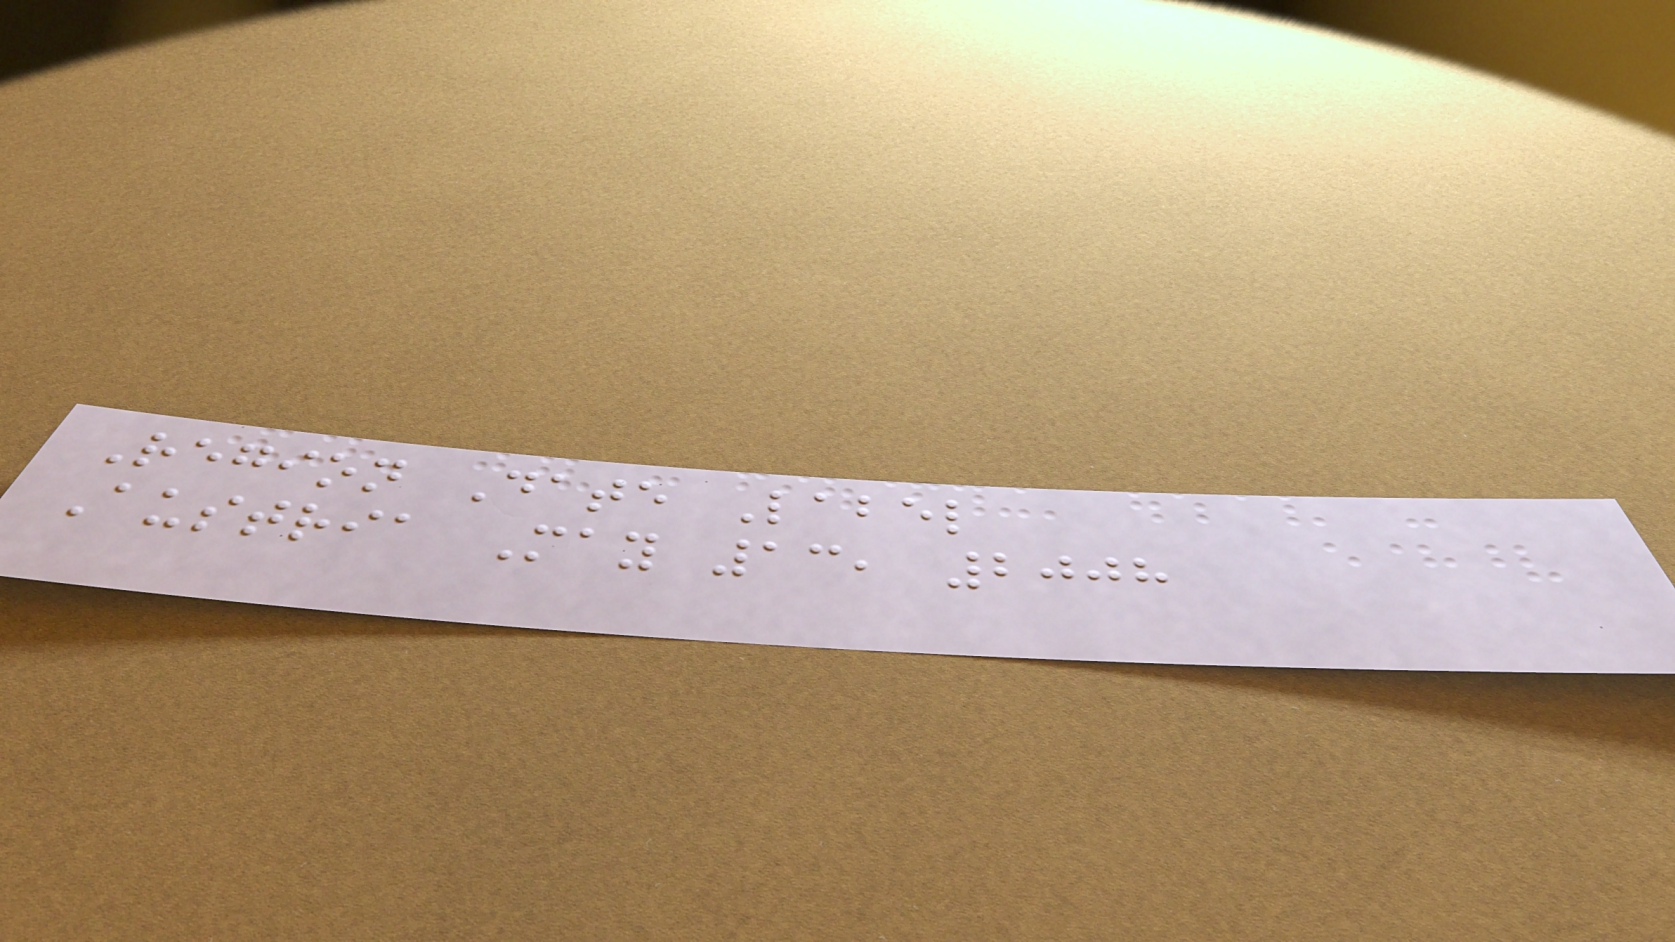Region Date Label
Austria May 13, 2008
